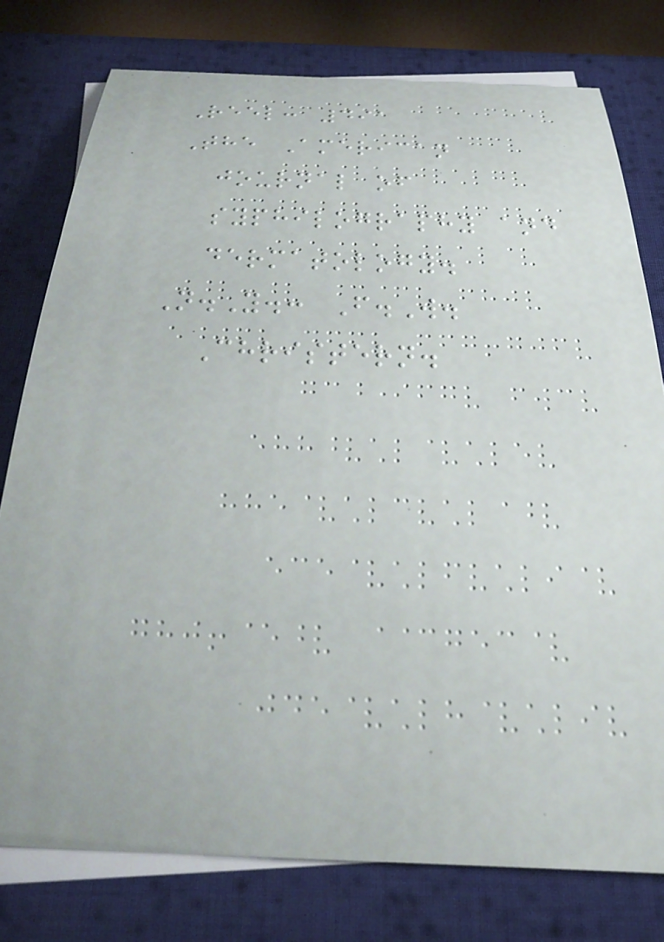Reel: 491
The American
journal of
syphilography and
dermatology.
N.Y.: F.W.
Christern.
